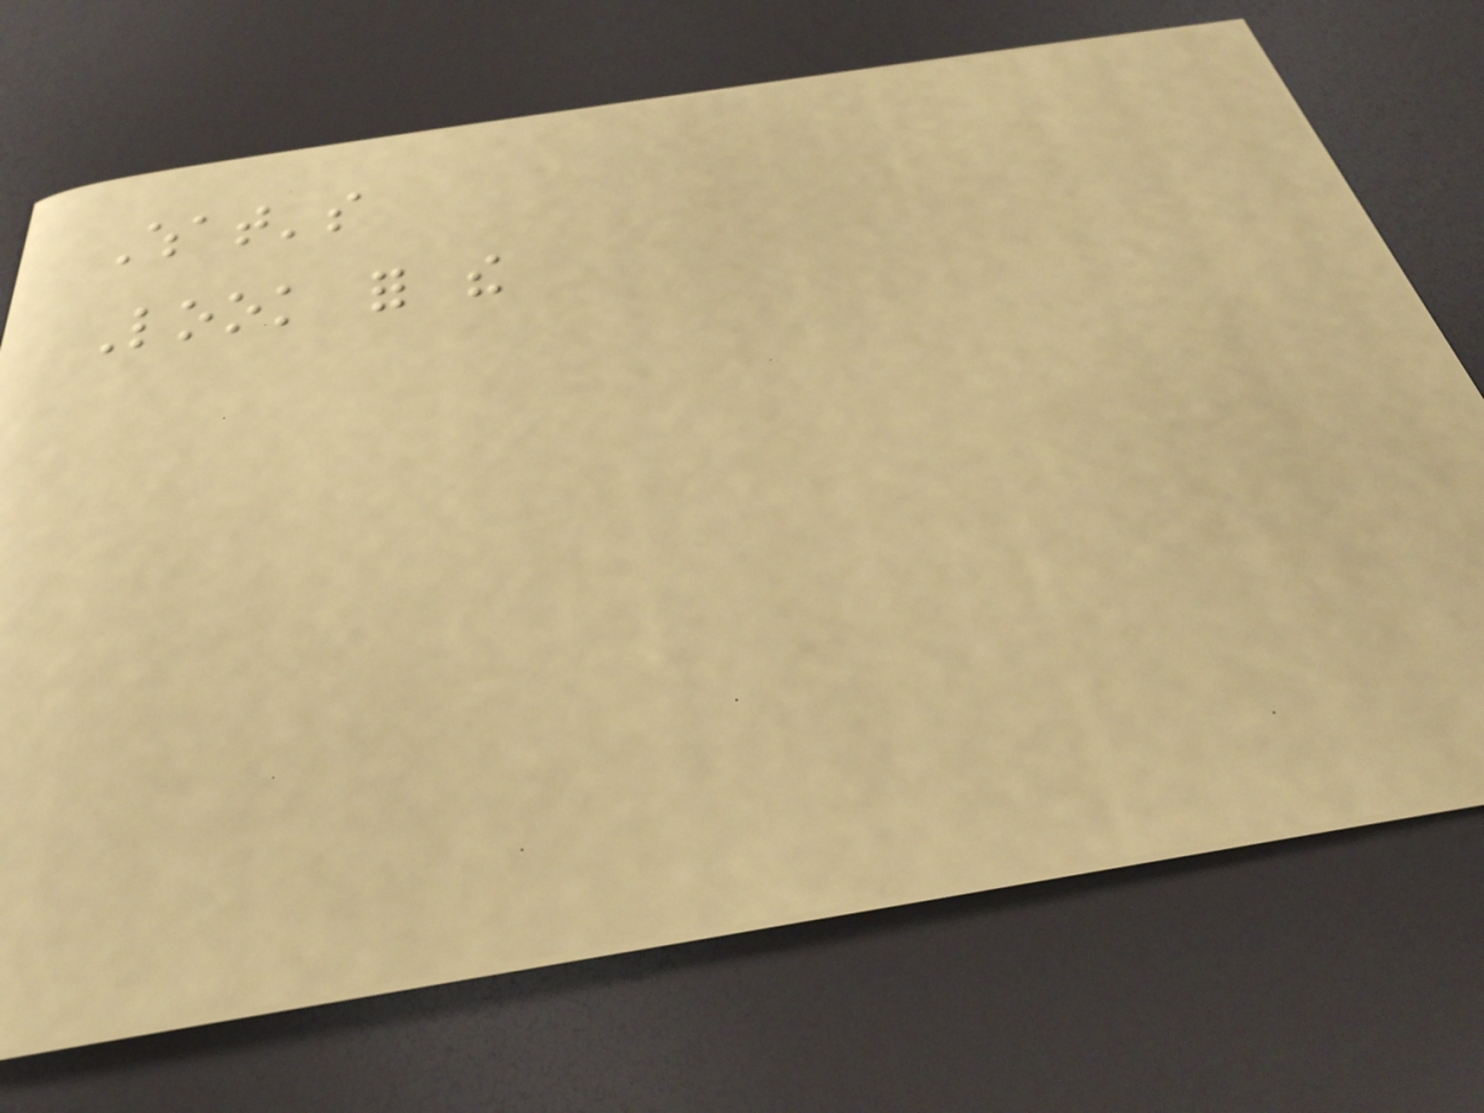What's
Look for the
